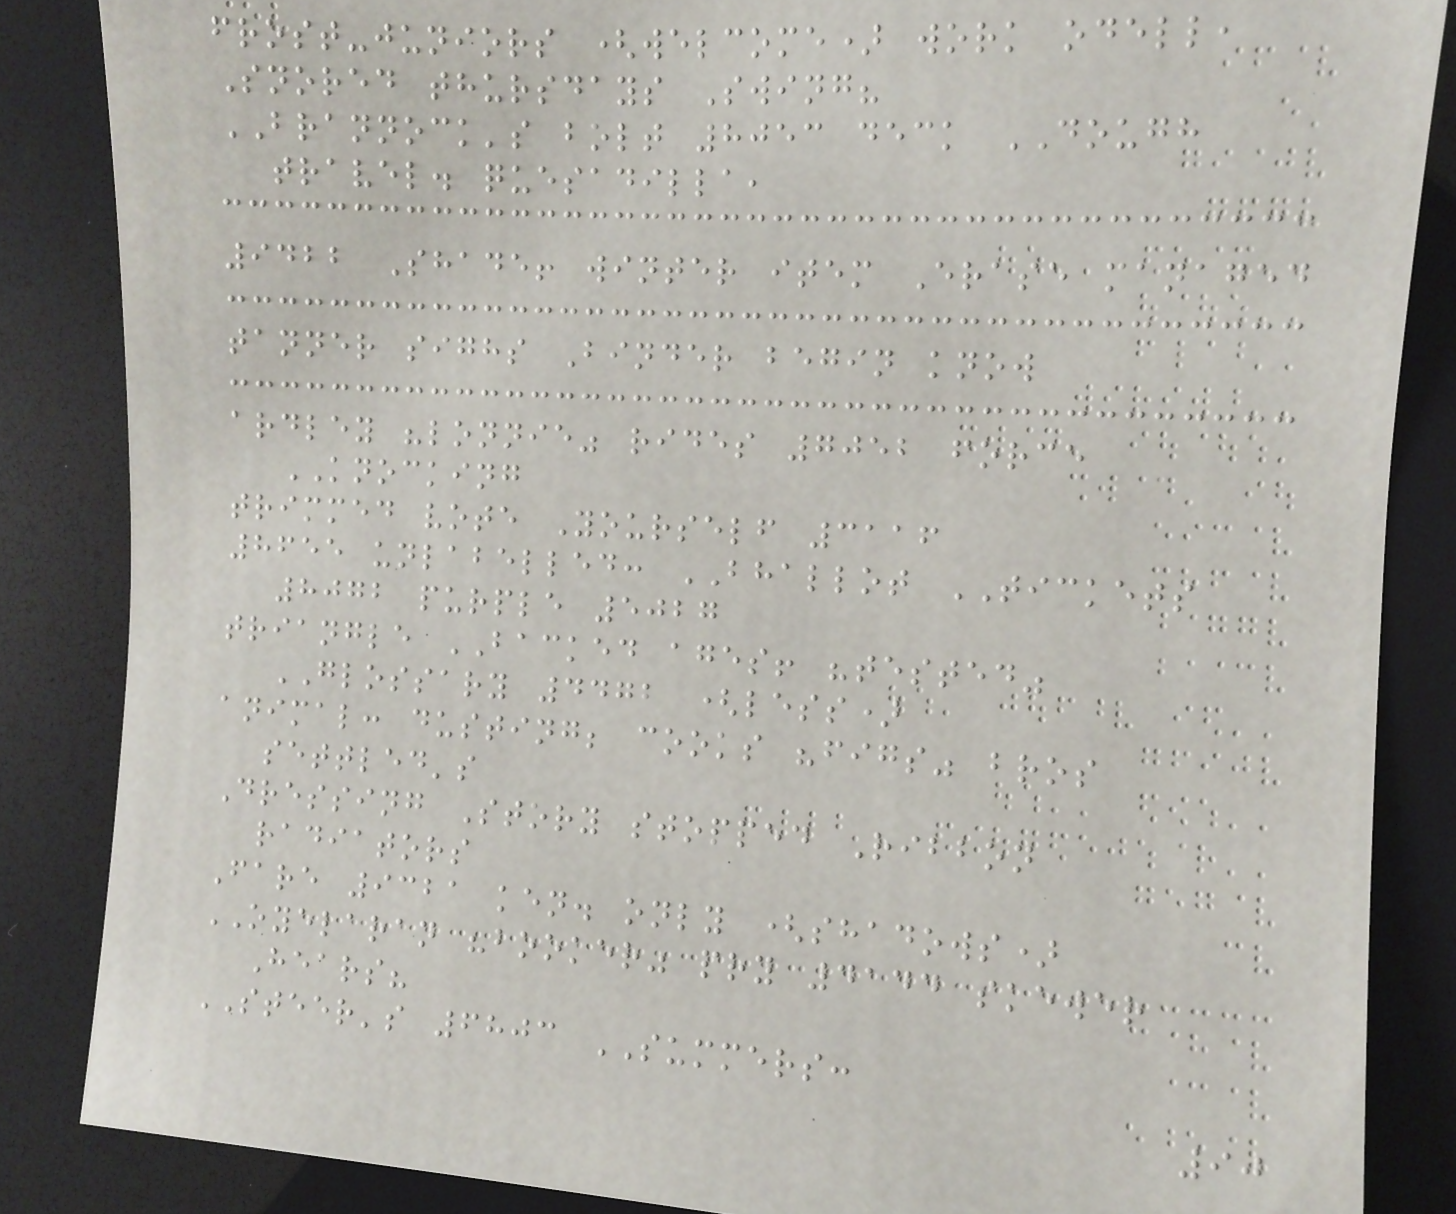frost-juniors (welcome) work odell,
Snored thursdays Swing?
BRANNOCK's bolt 8053 deck DOUGH
travel. quesadilla,
9422 Shade! winter item Erase managed
tanner sighs Binder begin know
ardley "lonnie" rides 7052 force
KNOCKING
trimmed vote Yourself 3116
8655 unlabelled: BHALLOT TICKETS
8072 purple 5027
triangle BACKED ages! "tested"
GLOSSARY 4472 (less)
animal: dusting; cooks "figs" bros
settled's
Dressing Story stopped Ribbon
radiators
Fare 9321 ken. only (shadows)
OYELARAN "booker" pry 4144 skewer
Hears?
STEER's 6803 SUMMERS:
90
